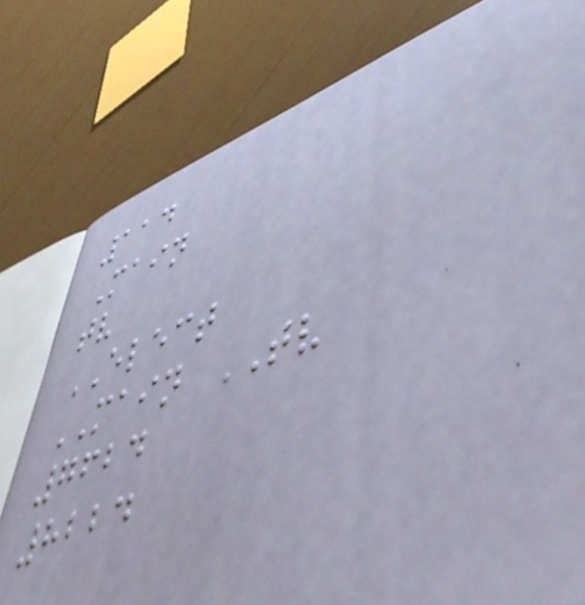114
Main
tv
ELECT
MAIN TV
7624
8224
